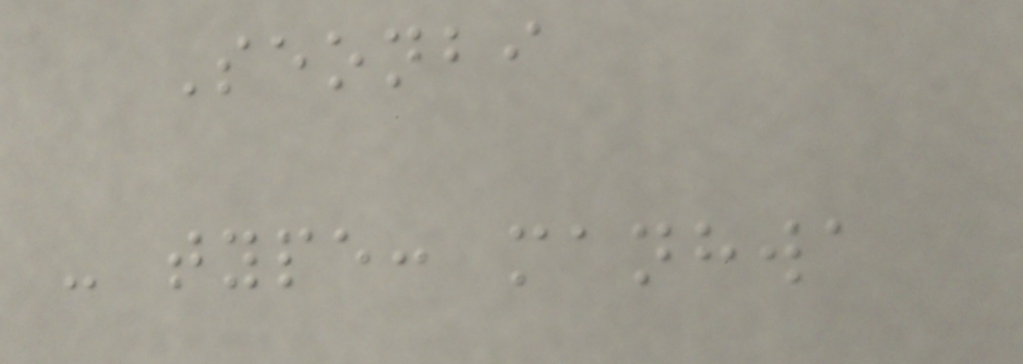Seonbi
- type: manhwa
